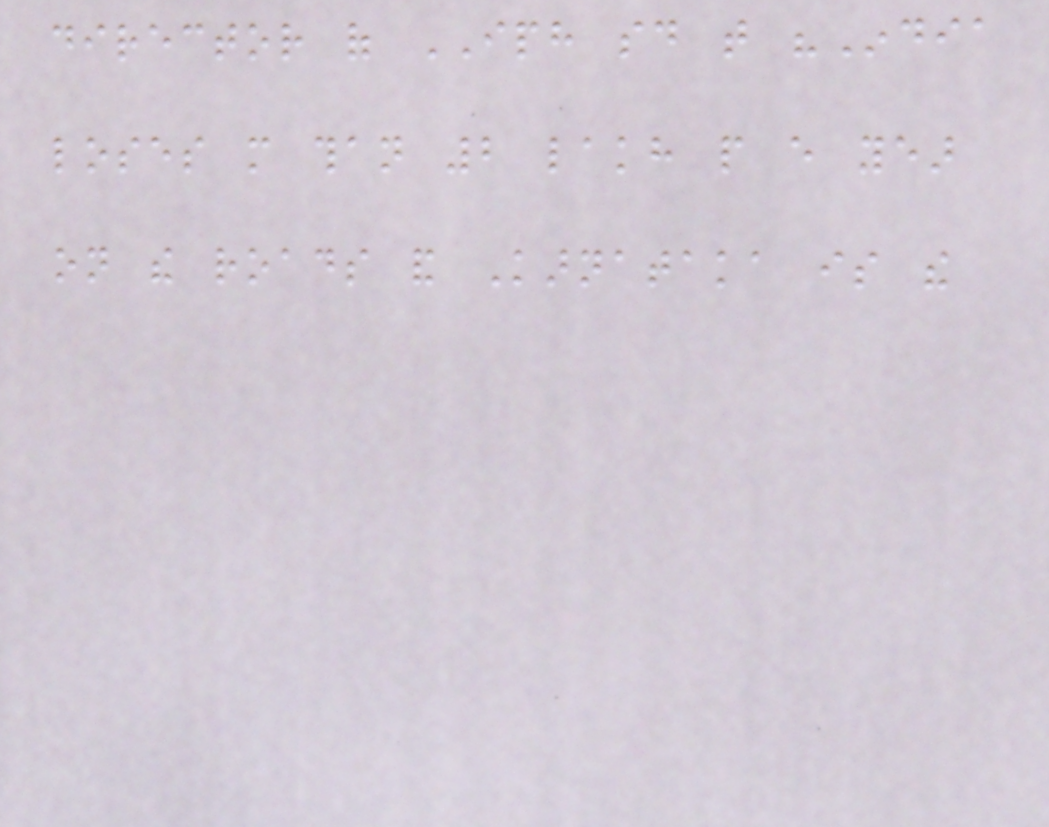director of IPH said that "India
loses more than 2 lakh people every year
on the roads and Karnataka is the
